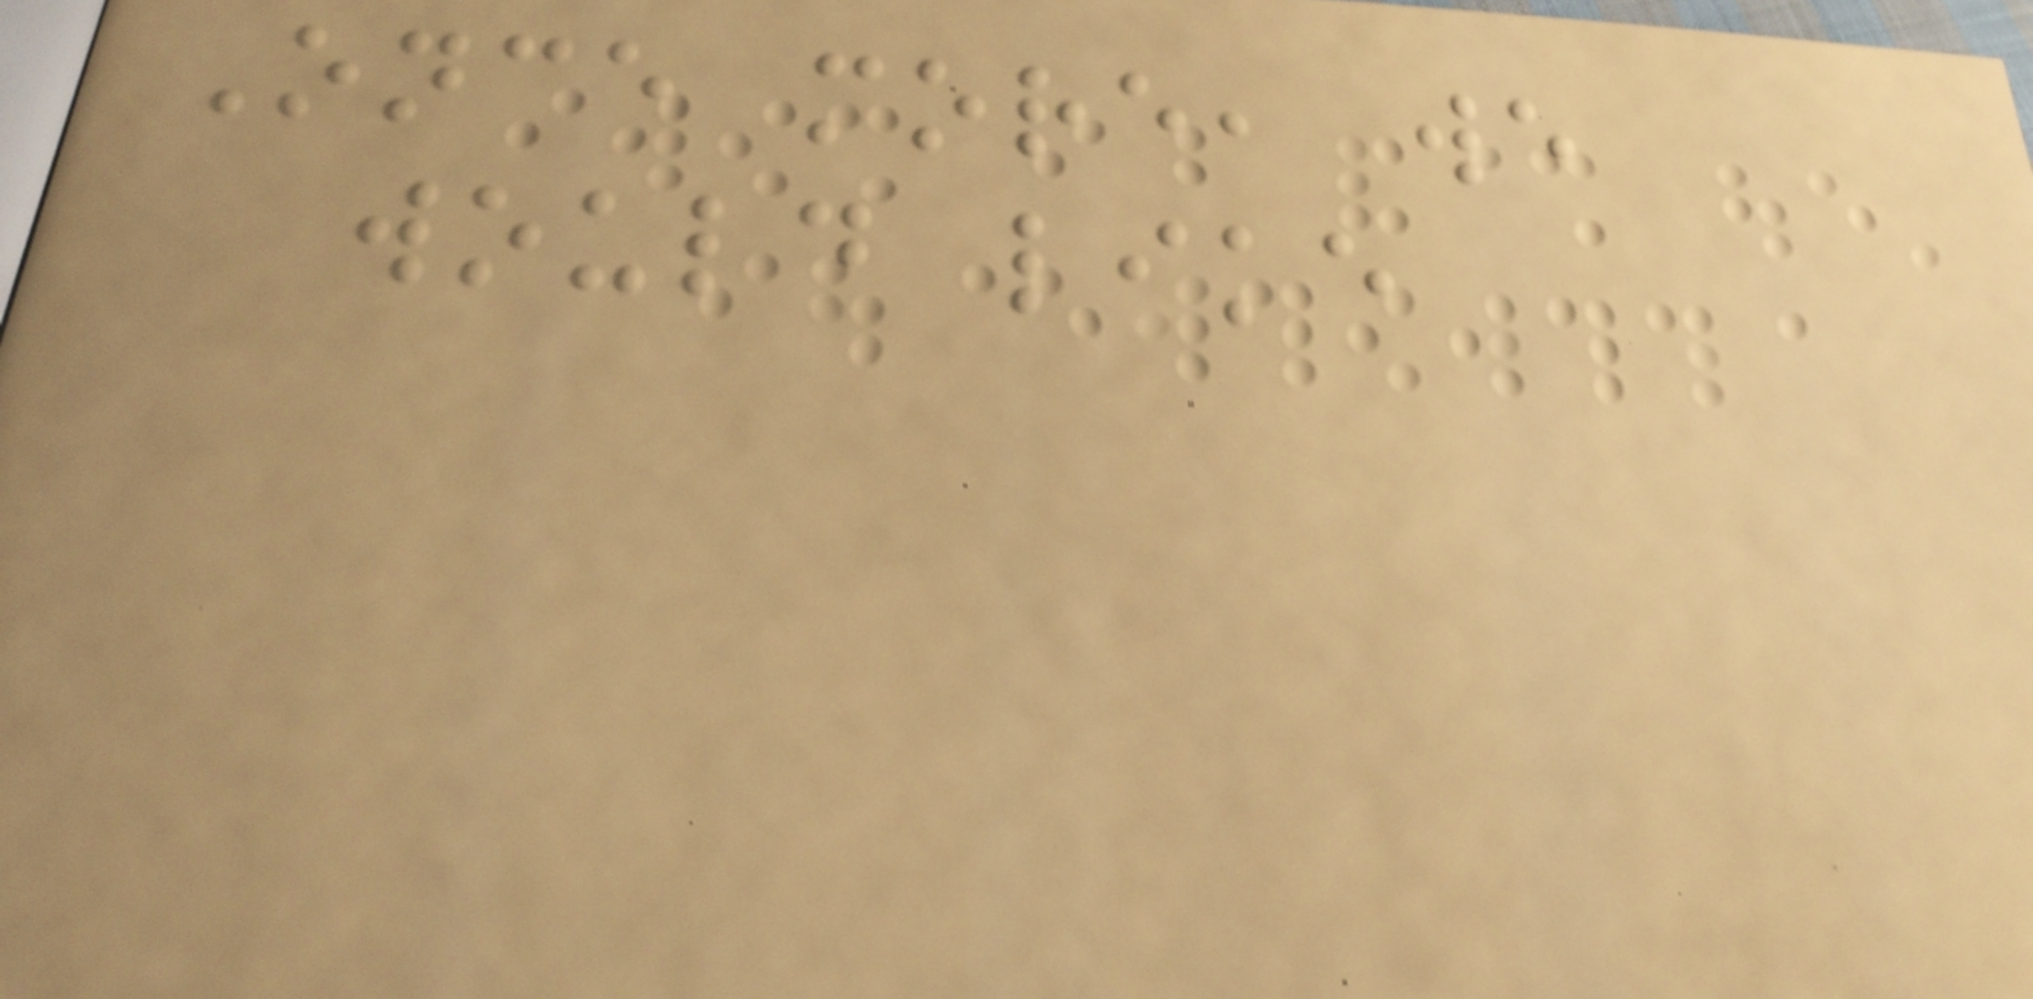Once more, we
would like
